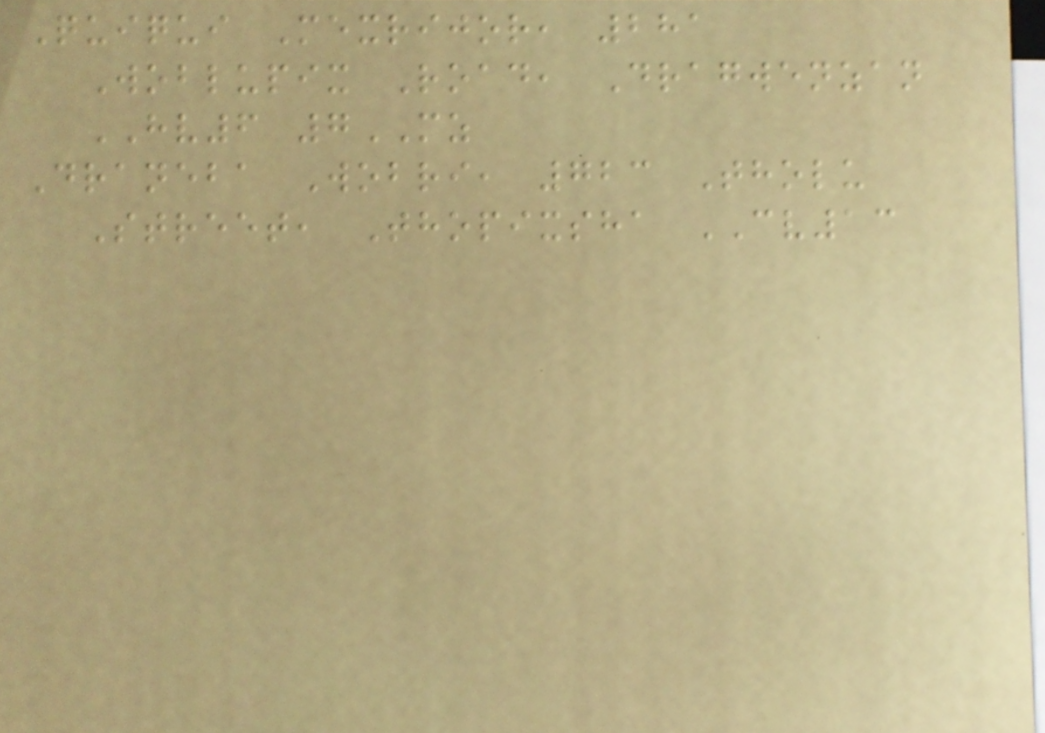Quiqui Mexrijor, 281
Woblupix Road, Dragwenzan
HV6 7MZ
Draneba Wobri, 723 Tholu
Street, Thopixsha CV13
